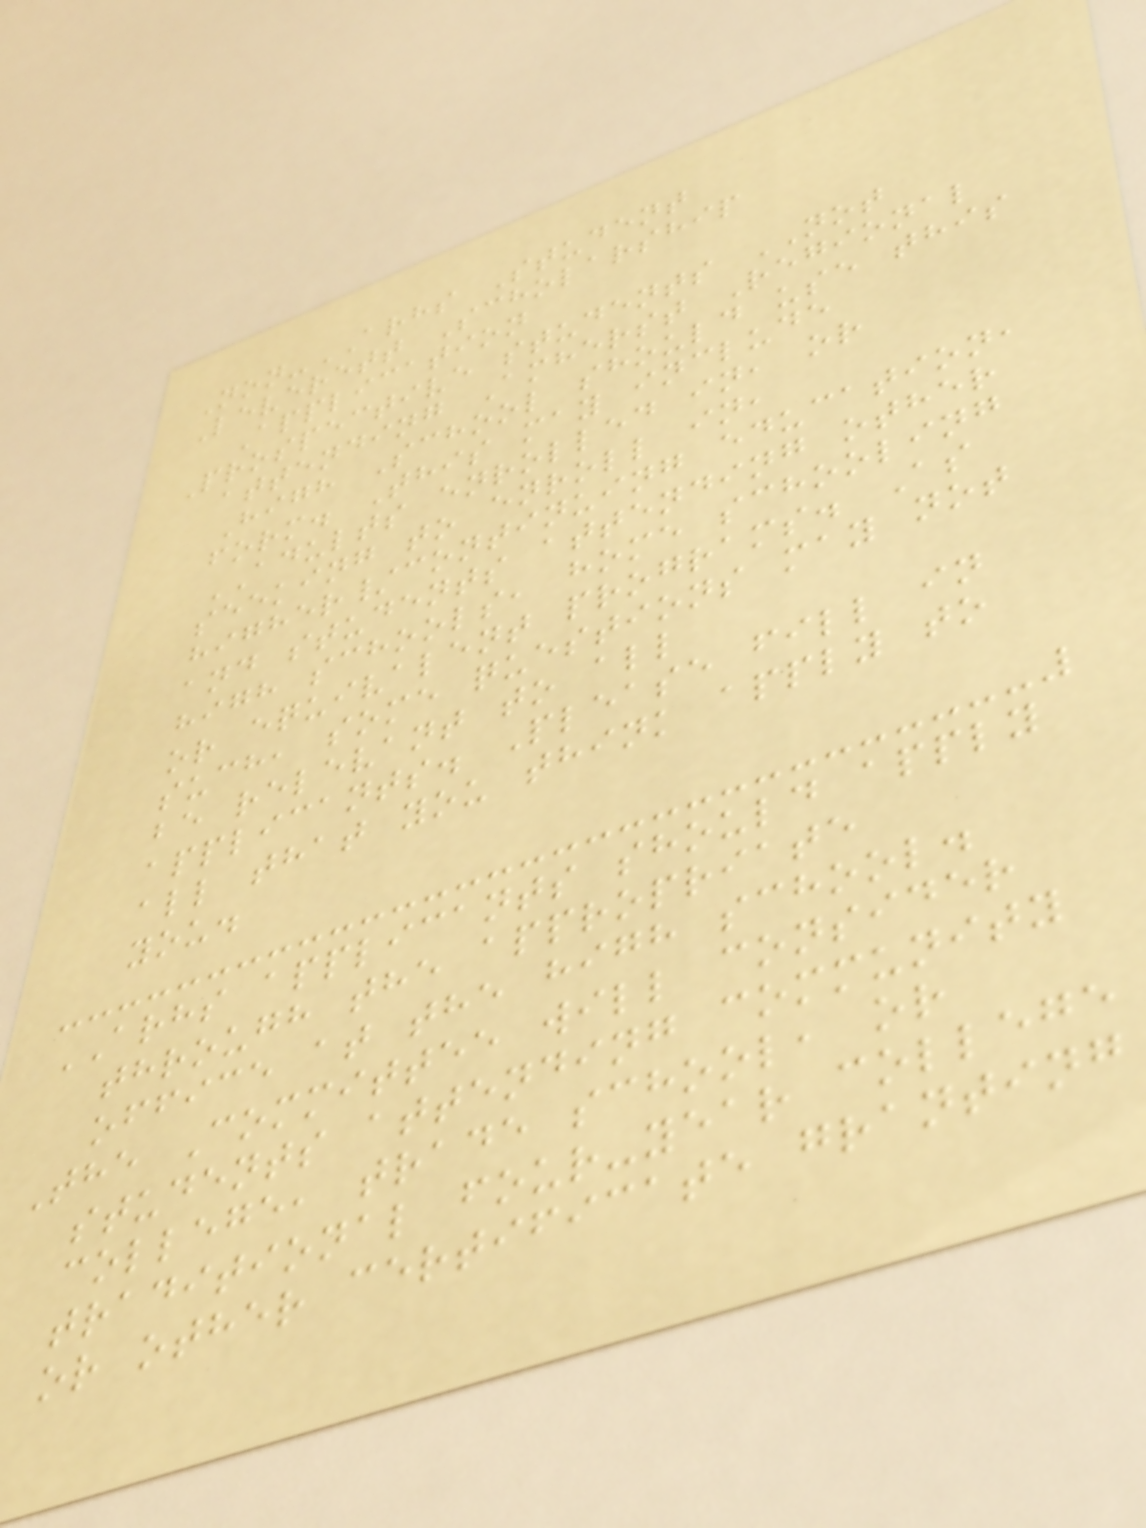Non-ARHS Student
Leverett Scholarship
Application
Prospective students NOT
attending Amherst Regional
High School should use this
form. This may include
ADULTS enrolled in, or
seeking to enroll in,
higher/continuing education,
and students attending other
high schools, home schooling
or equivalent programs. As
such, some questions may not
be relevant to all
applicants. Please fill in
all that you think apply to
you.
ARHS applicants should apply
through the appropriate
office at the high school.
The Committee will consider
students attending community
college, trade school, or
traditional four-year college
or other certificate granting
